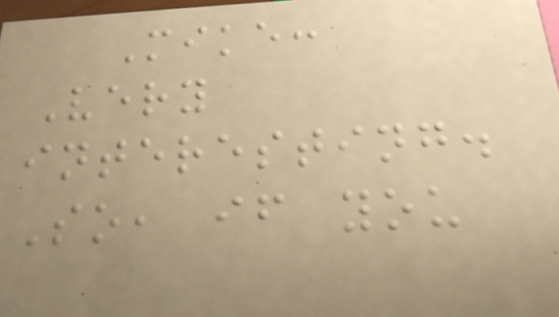Mike:
Very
interesting.
So, if you
